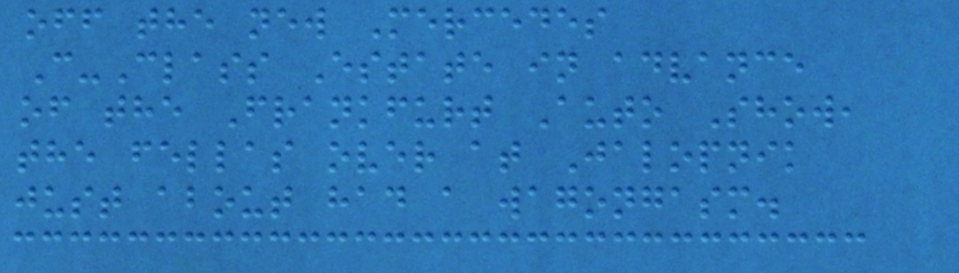off the new Mercedes
C-Class Estate in advance
of the Frankfurt Auto Show,
the fellas over at Jalopnik
just about had a wagongasm.
